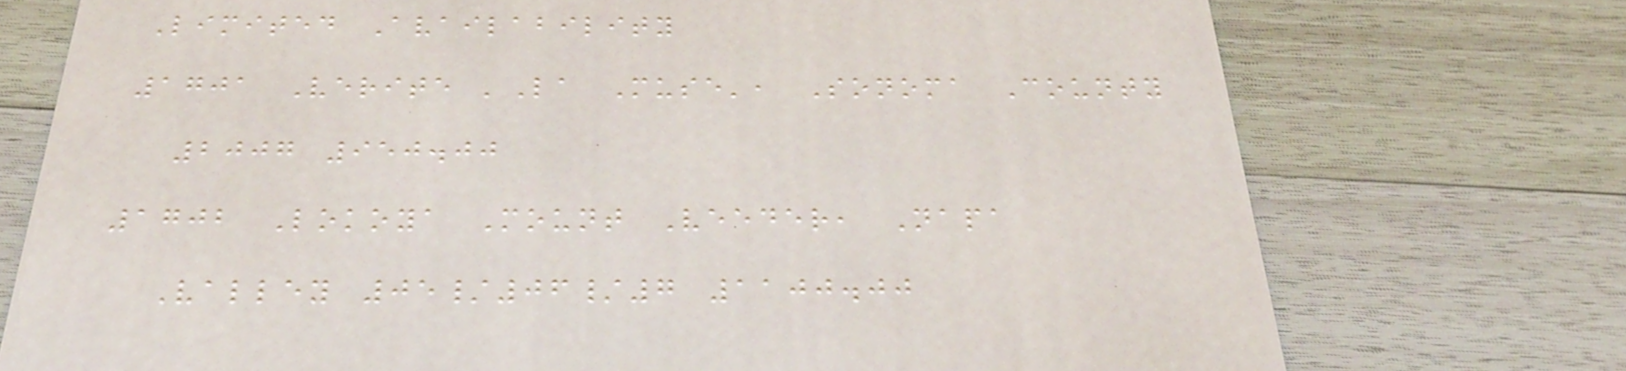Limited Availability
1701 Verite 'La Muse', Sonoma County
2007 950.00
1702 Lokoya Mount Veeder, Napa
Valley 05/06/7 1100.00
